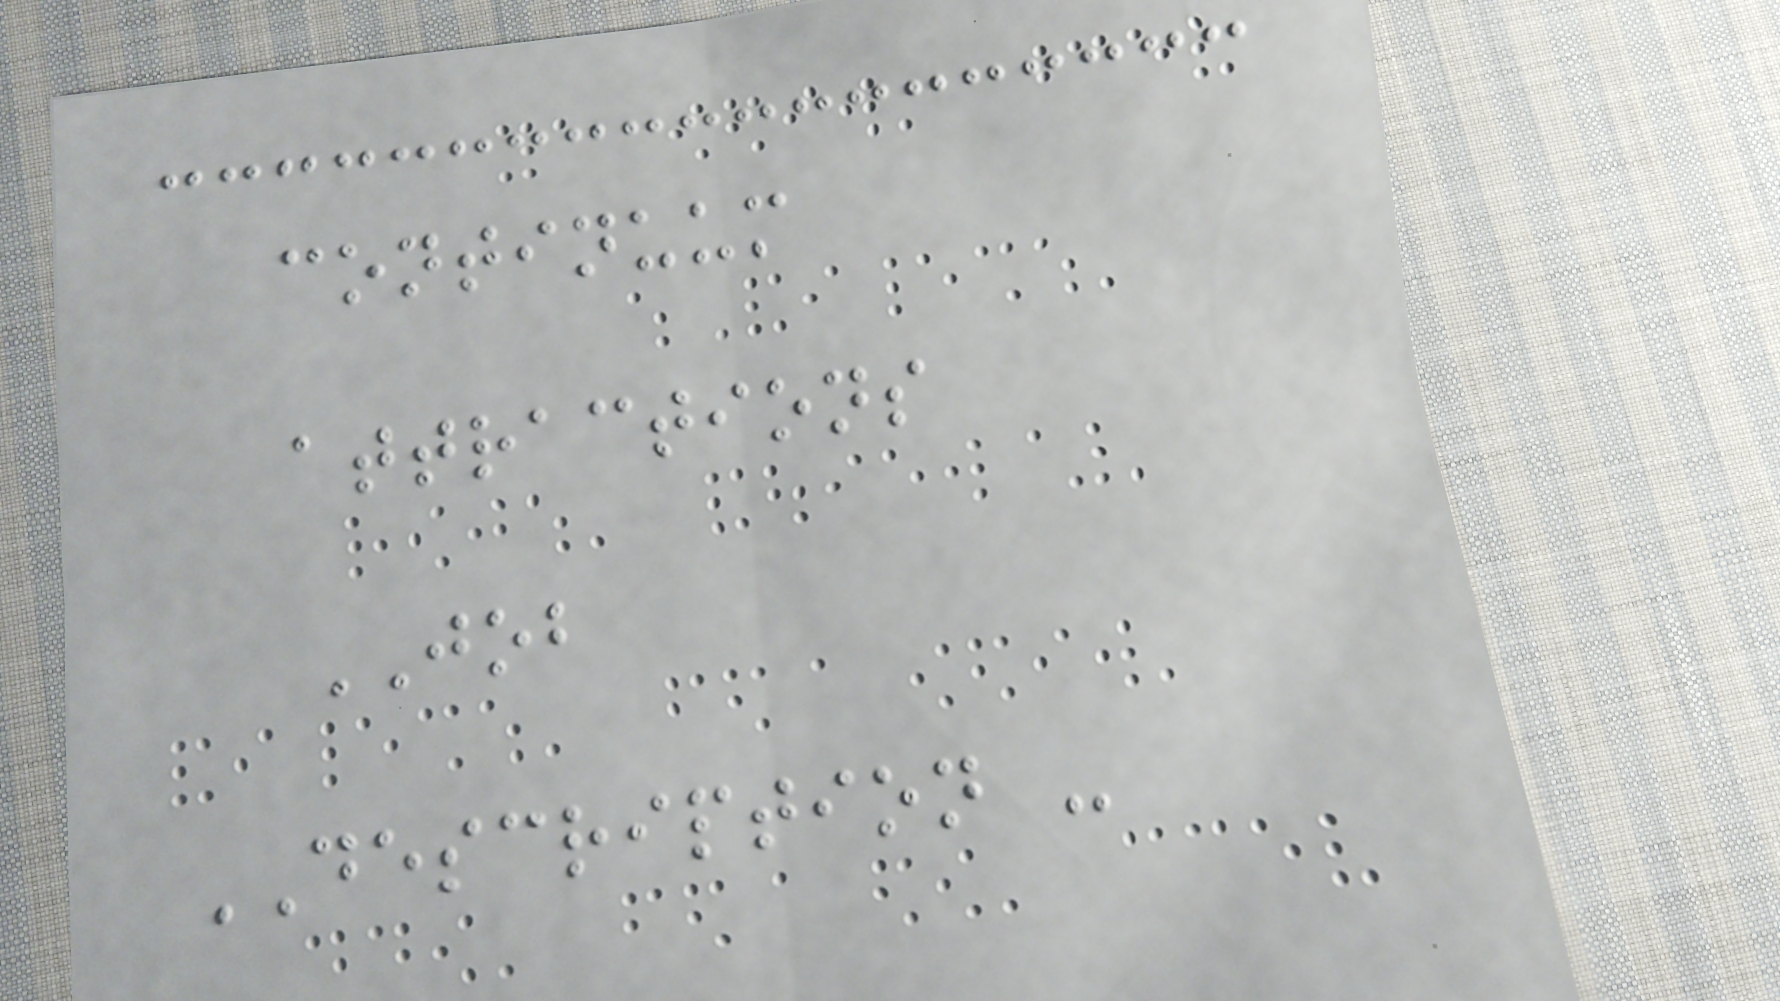continuum
attractions
JOB
DESCRIPTION -
